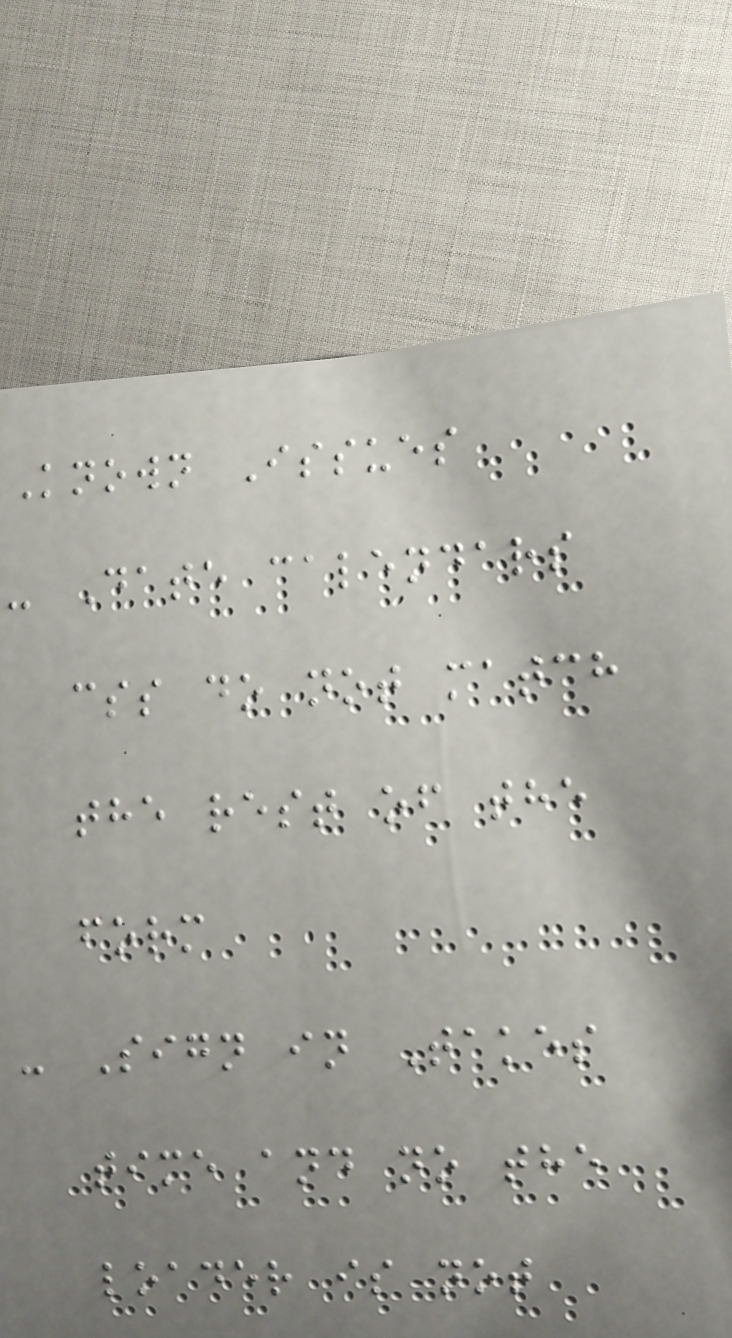Known Issues
- Date calendars
css do not match
the rest of the
form
- Sign in Takes
time and no the
loader is not
